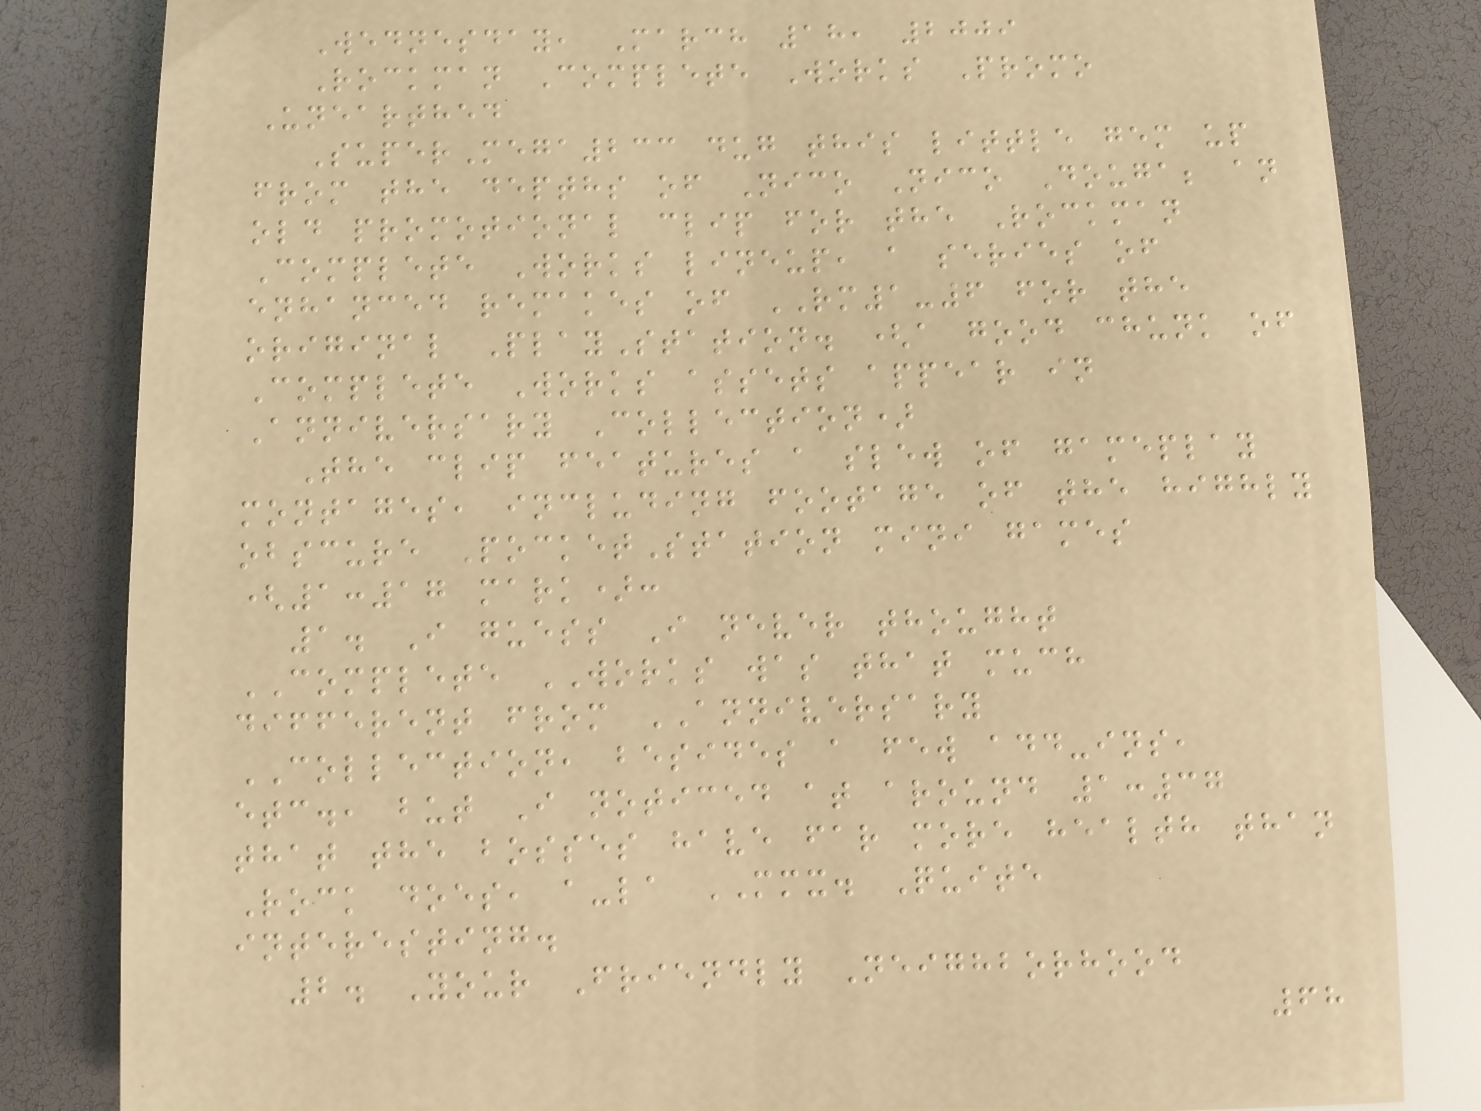Wednesday, March 18, 2009
Rockman Complete Works Promo
Unearthed
SuperMega233 dug this little gem up
from the depths of Nico Nico Douga; an
old promotional clip for the Rockman
Complete Works lineup, a series of
enhanced remakes of RM1-6 for the
original PlayStation. (a good chunk of
Complete Works assets appear in
Anniversary Collection)
The clip features a slew of gameplay
montages, including footage of the highly
obscure PocketStation mini games
(1:17 mark):
1. I guess I never thought
COMPLETE WORKS was that much
different from ANNIVERSARY
COLLECTION, besides a few add-ins,
etc., but I noticed at around 1:37
that the bosses have far more health than
Rock does, a-la MMX. Quite
interesting.
2. Your Friendly Neighborhood
68
